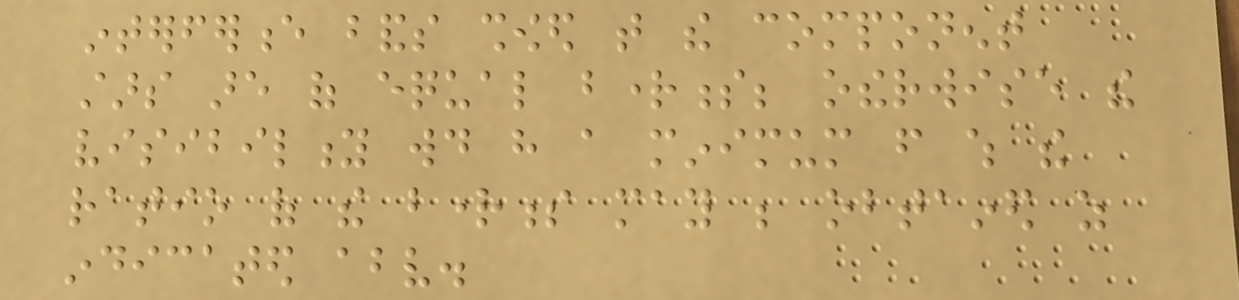interference bands showed that the component
stars are of equal brightness; otherwise the
visibility would have a minimum from which the
ratio of the brightness may be obtained as
indicated above.
